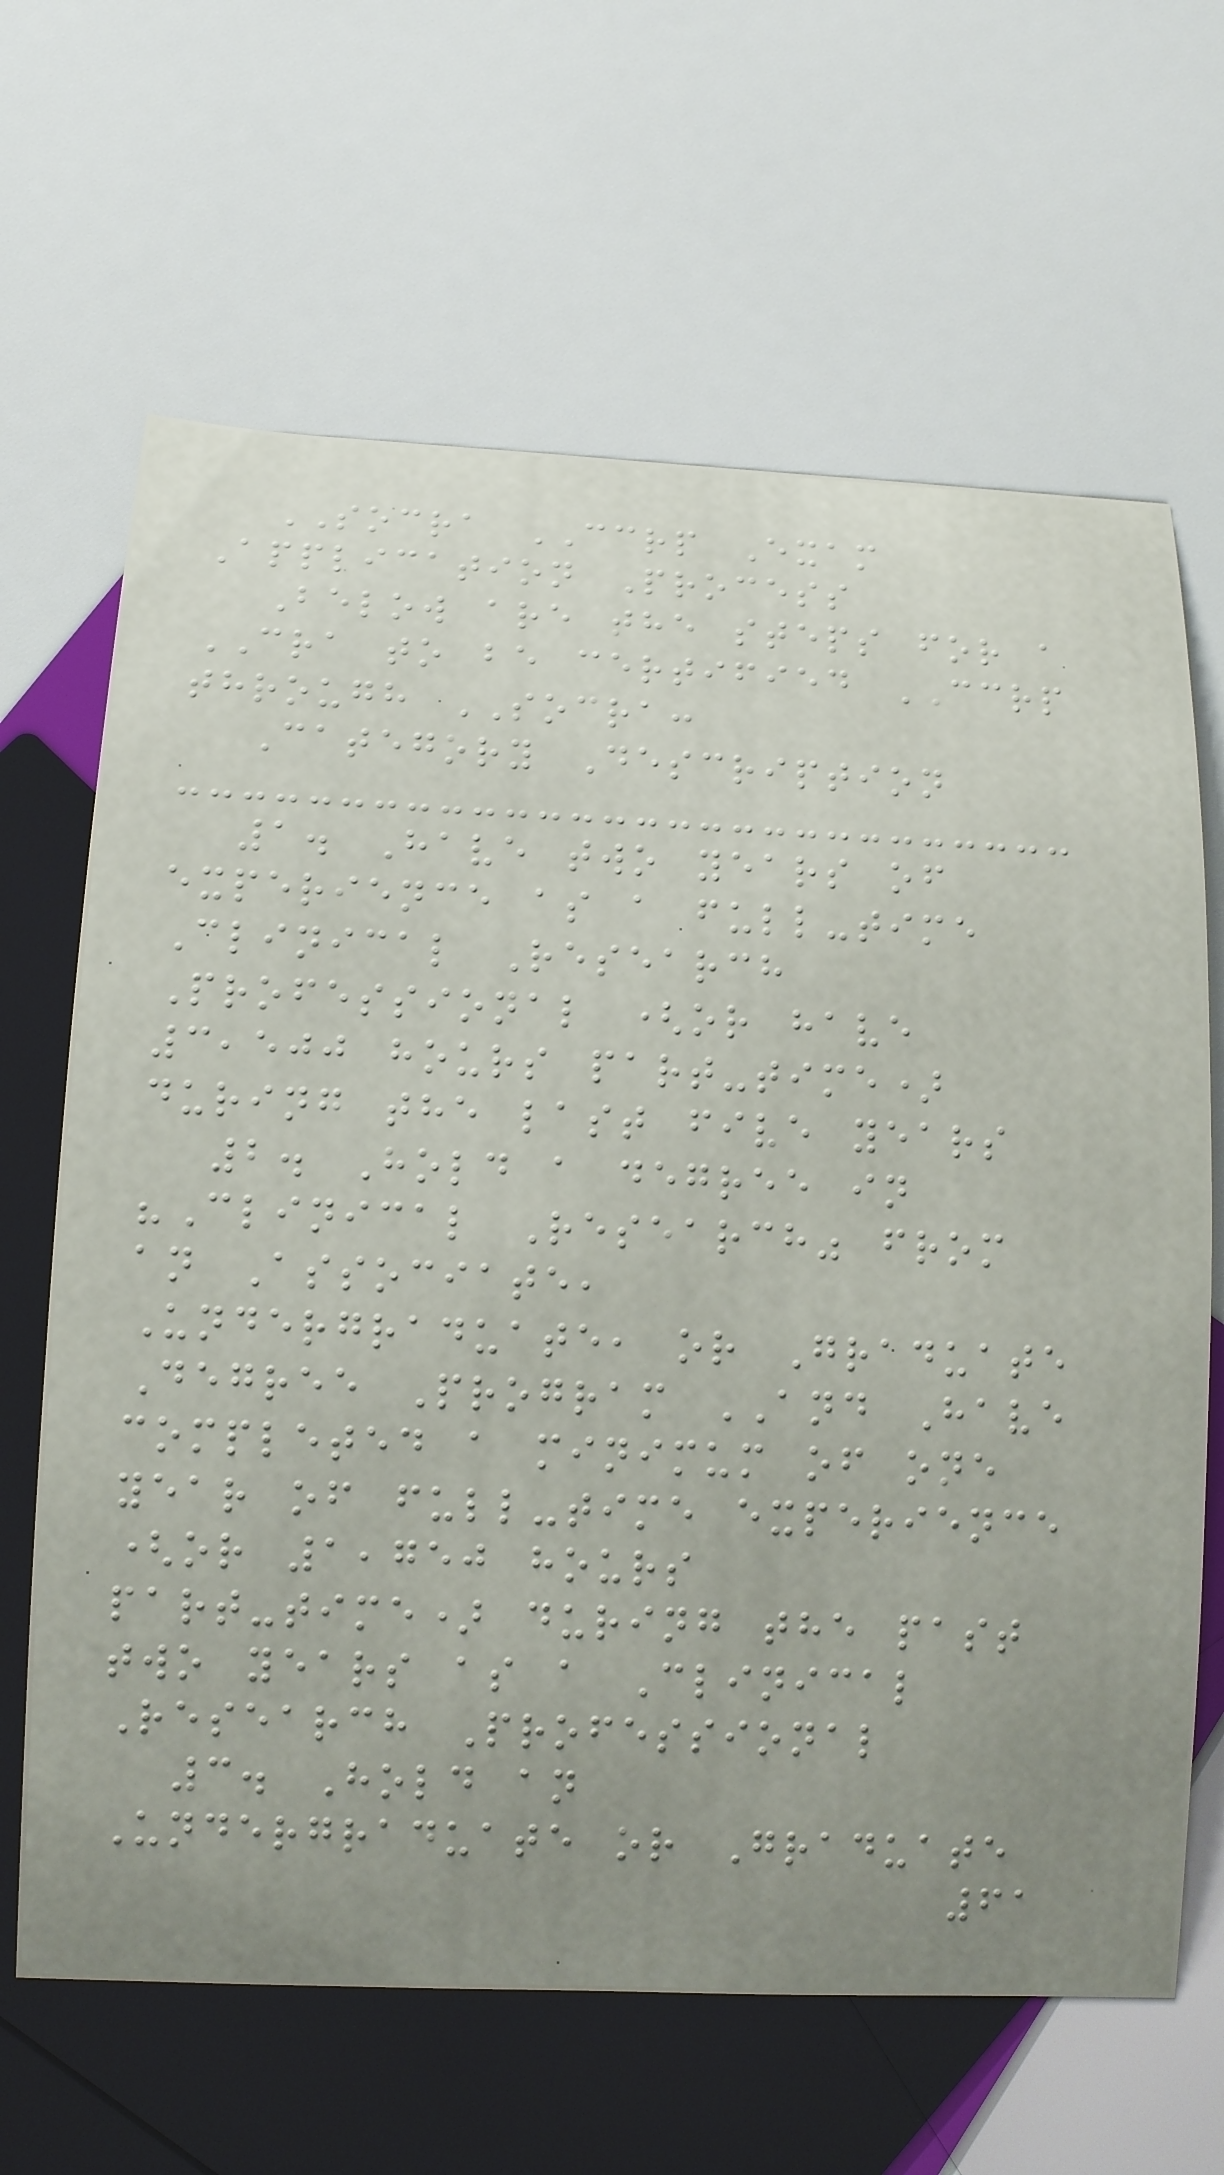SOCRA CCRP Exam
Application Process
Below are the steps for a
CRA to be certified CCRP
through SOCRA:
Category Description
1. Have two years of
experience as a full-time
Clinical Research
Professional (or have
3,500 hours part-time)
during the last five years
2. Hold a degree in
"Clinical Research" from
an Associate,
Undergraduate, or Graduate
Degree Program AND Have
completed a minimum of one
year of full-time experience
(or 1,750 hours
part-time) during the past
two years as a Clinical
Research Professional
3. Hold an
Undergraduate or Graduate
61
